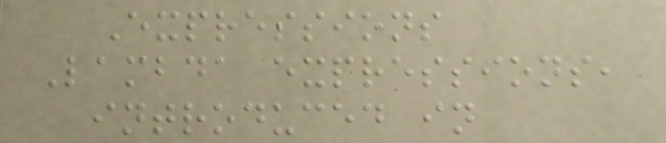Expressions
Lambda expressions,
introduced in
